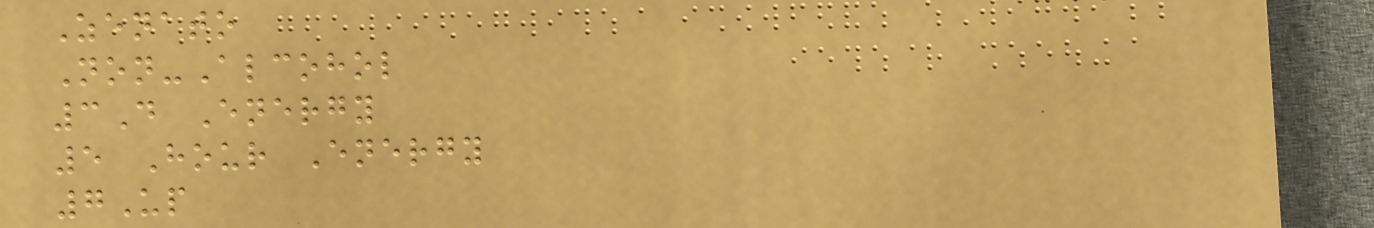Zenato
Non-Alcohol
3D Energy
5 Hour Energy
7Up
